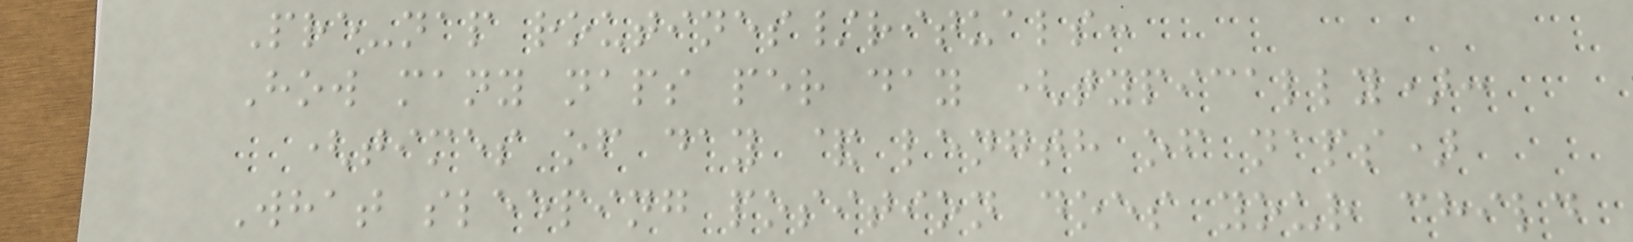Pre-nap routines/rituals:
How many naps per day (typically):
(times of day & length of naps)
What sleeping position does your child
